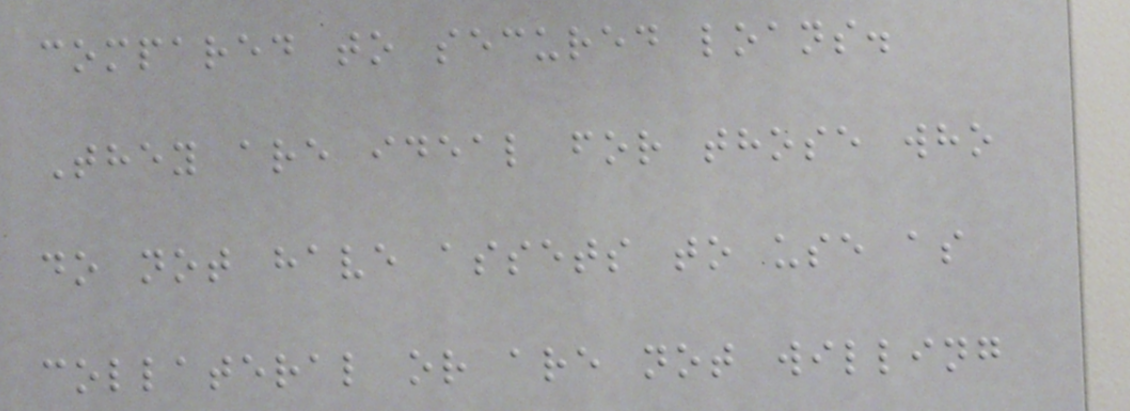compared to secured loans.
They are ideal for those who
do not have assets to use as
collateral or are not willing
